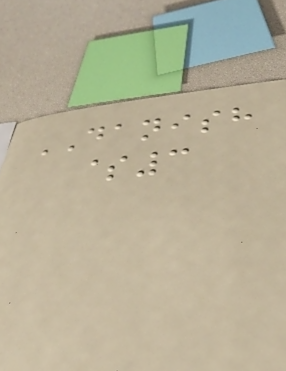DANISH
$3
